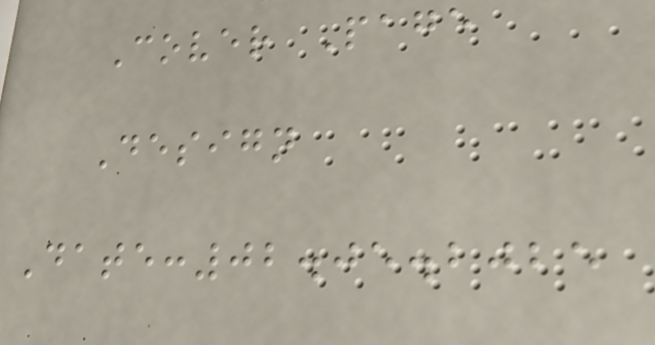Cover Page
Design
Date:02.05.2025
